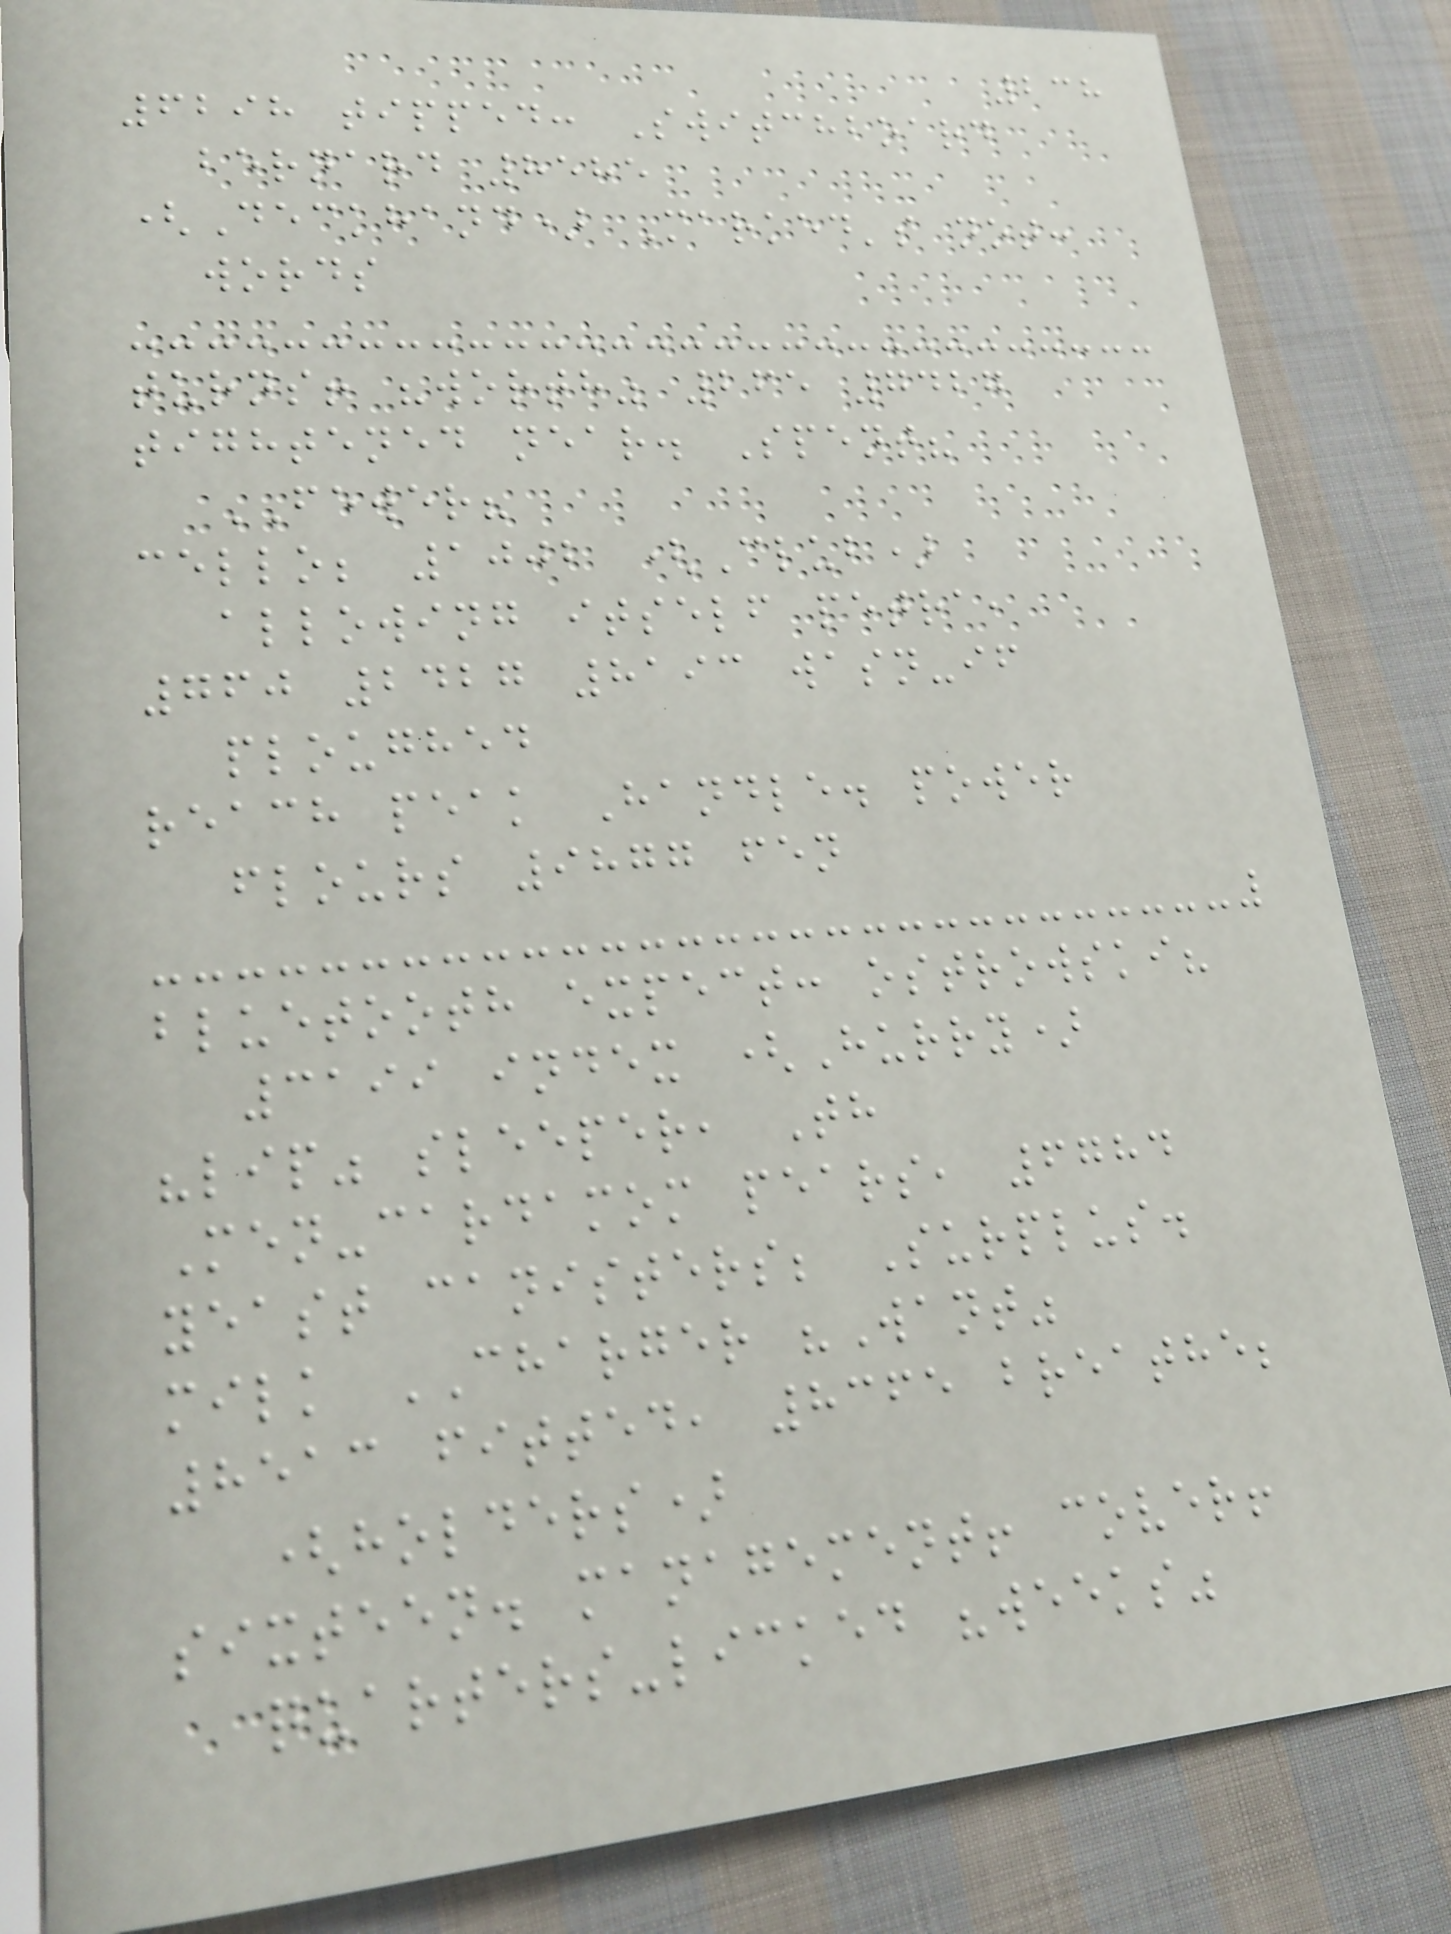238
6298 tipped: Switchboard
bernard 8585
(Deckhand) Marked's not:
words
turns! "worth" 265 7427
tightened near. Spent?
FEWER?
cello; 1002 (Club)
allowing itself petra,
760 2427 8193 wasn-if
ploughed
reach peak Handle. power
flours 9877 fen
bluetooth expect: ostrowski?
3199 index (Hurry)
"lip" sleeper, Th
Men-cardamom pears, 6784
yeast canisters; Surplus.
milk CHARGER "Want"
8513 fitted, 8365 breathe;
(holders)
sixteen. management! cover!
quarters-licked "weeks"
